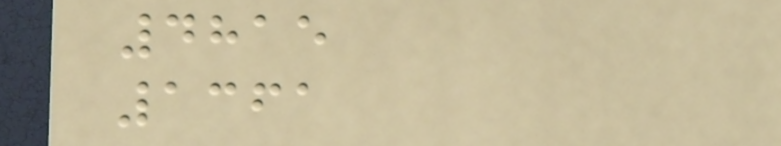4815
1361
